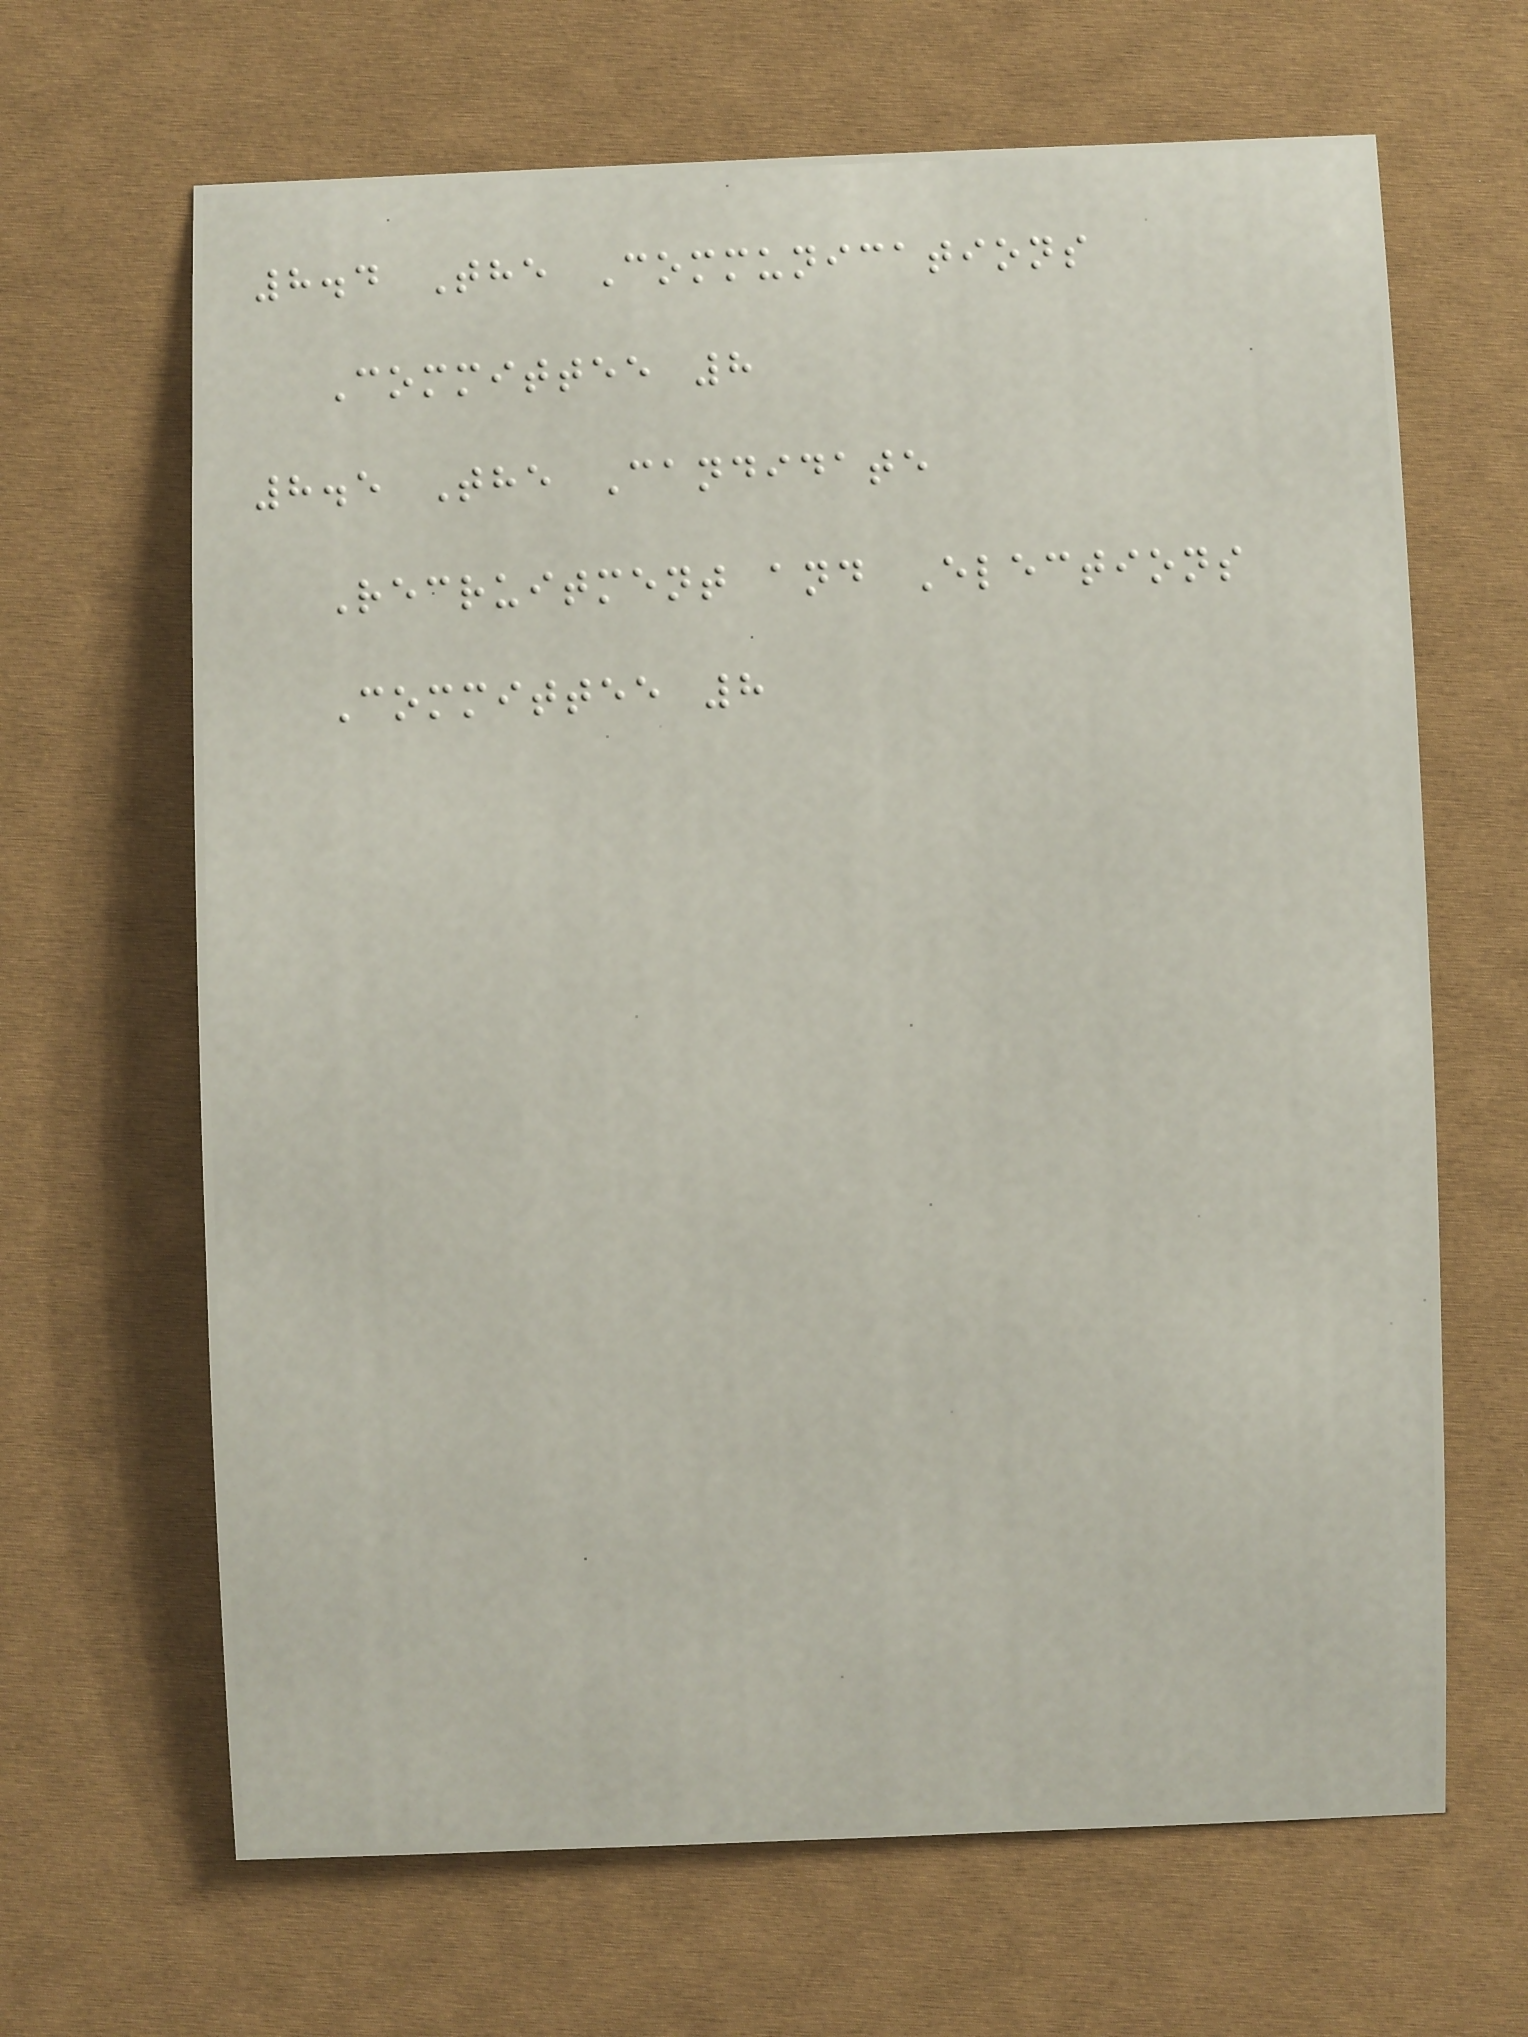8.4 The Communications
Committee 8
8.5 The Candidate
Recruitment and Elections
Committee 8
